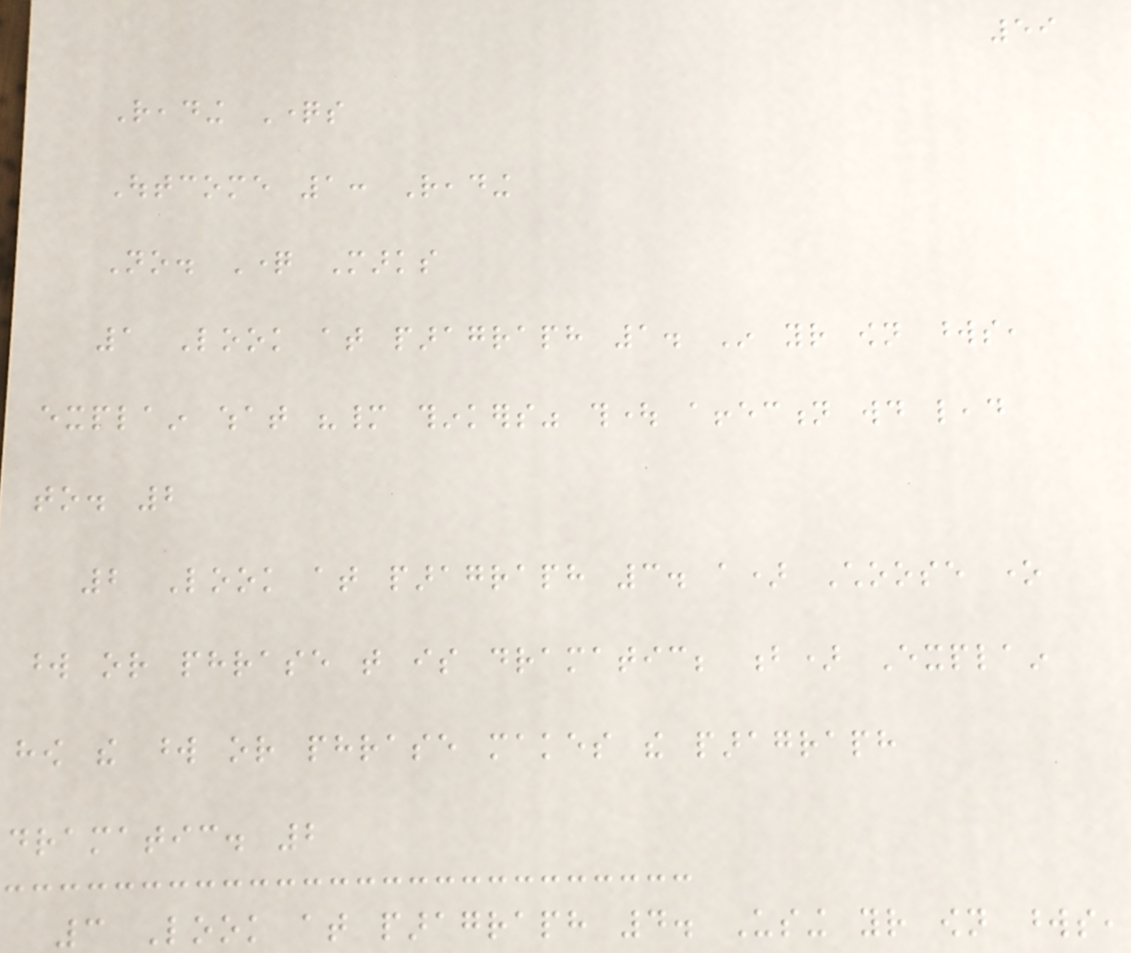59
Reading Questions
Outcome 1: Reading
No. Question Marks
1 Look at paragraph 1. In your own words,
explain what "many thinkers" thought affection would lead
to. 2
2 Look at paragraph 3. a) Choose one
word or phrase that is dramatic; b) Explain
how the word or phrase makes the paragraph
dramatic. 2
3 Look at paragraph 4. Using your own words,
